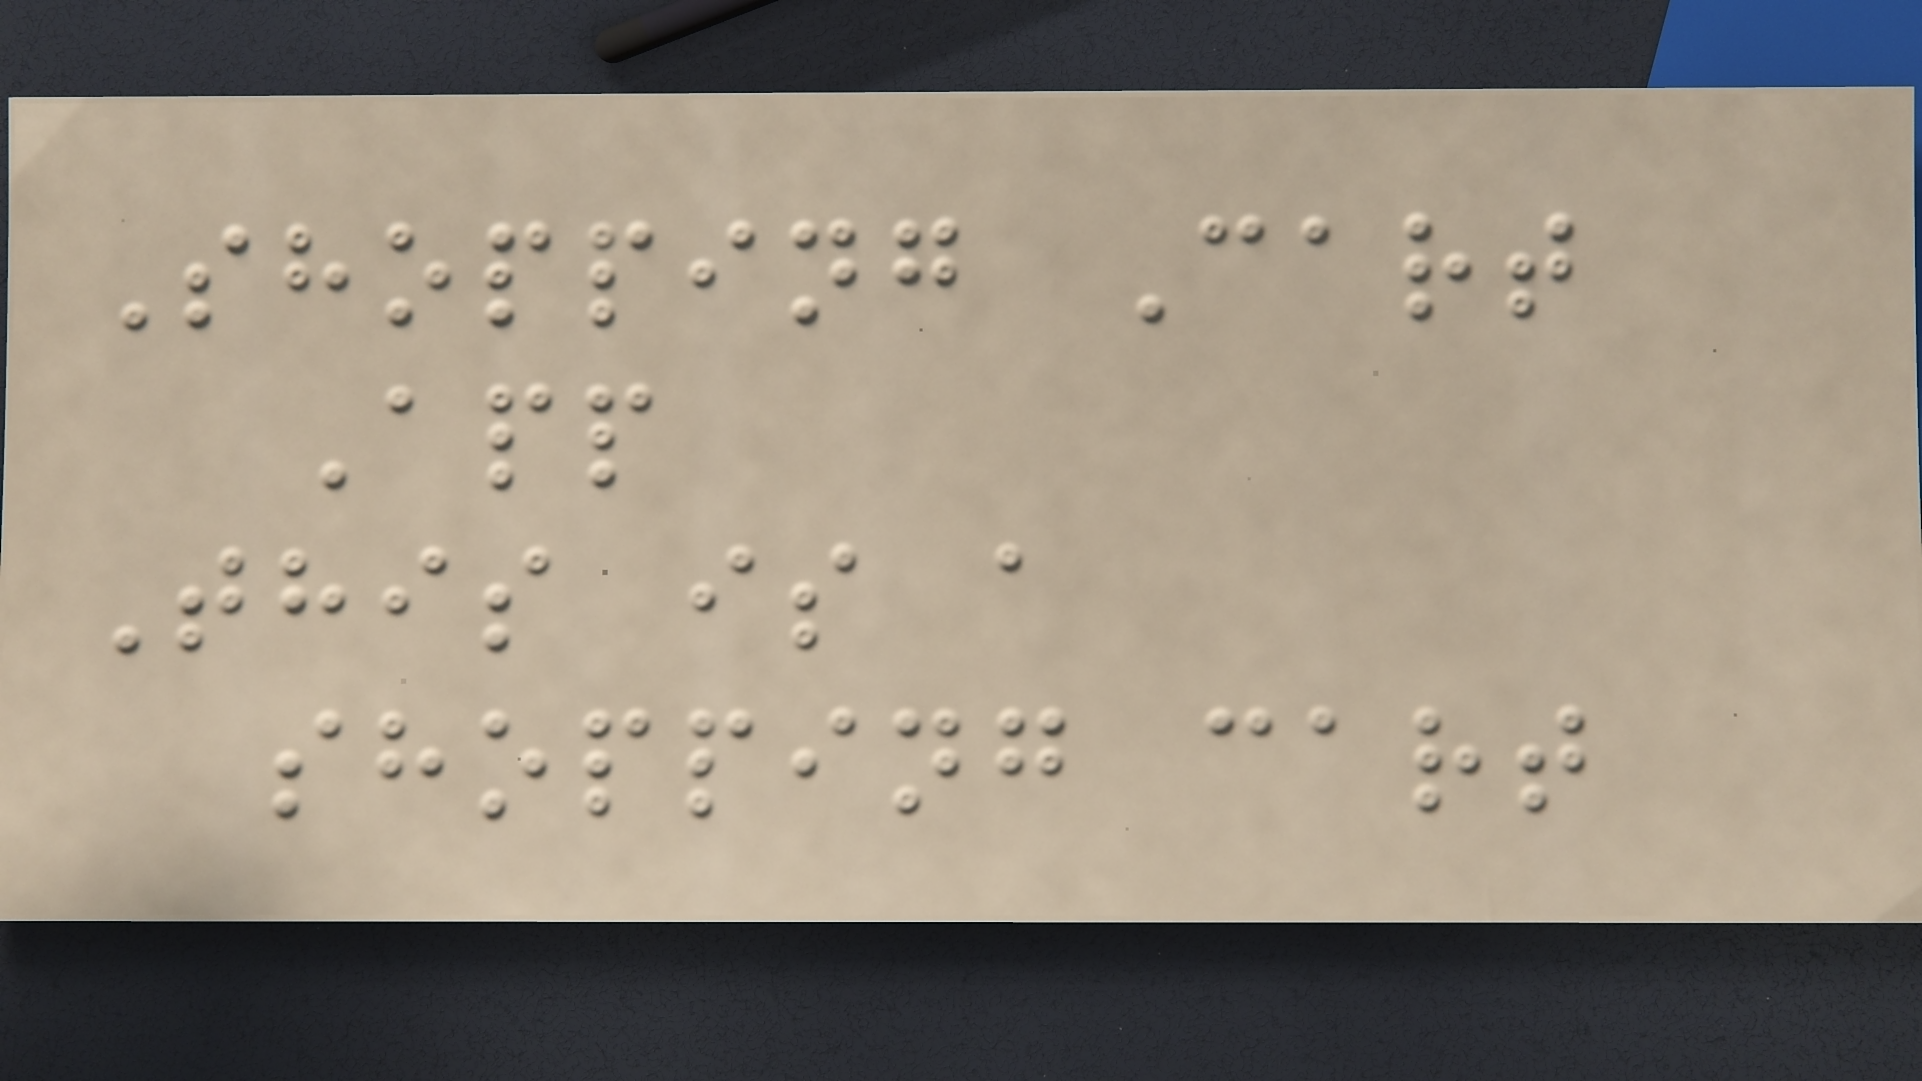Shopping Cart
App
This is a
shopping cart
